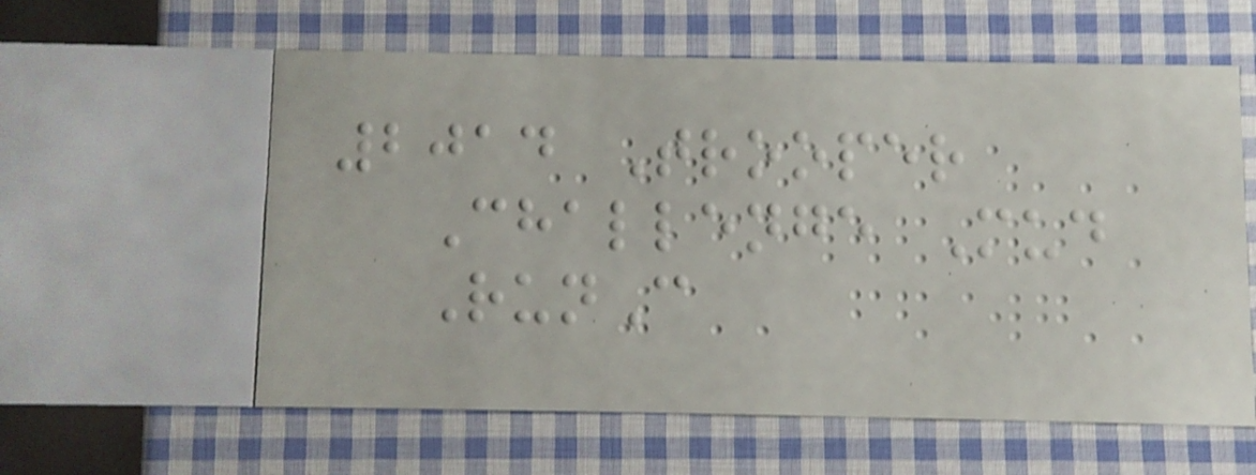2014 Trooper
Challenge Mud
RunC
